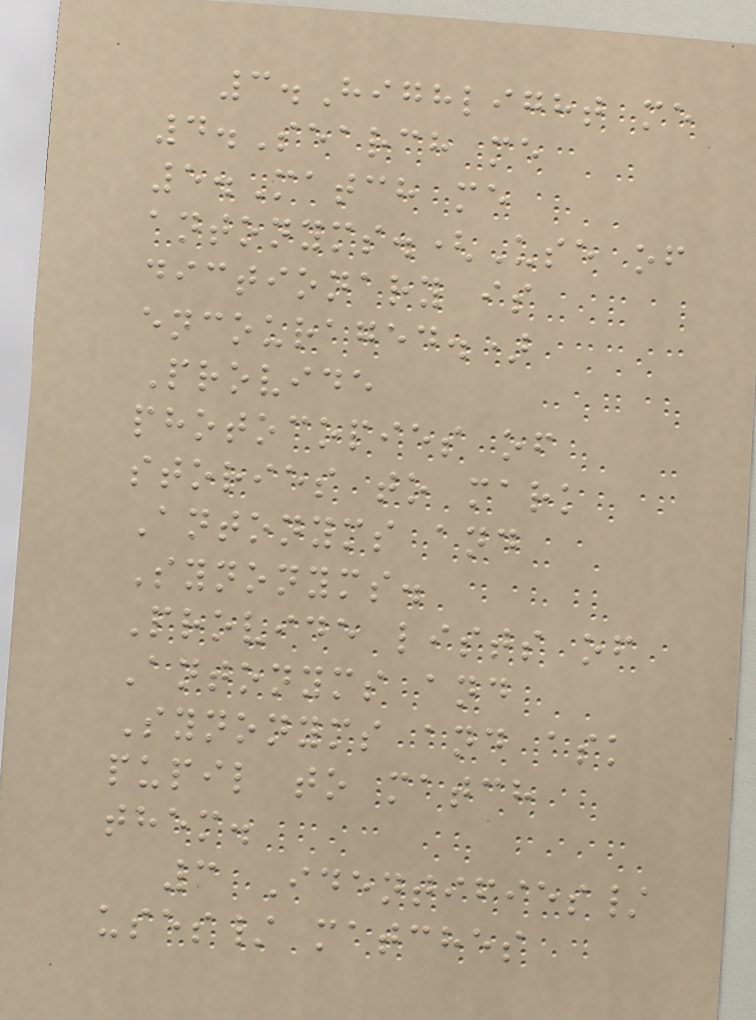3.Highlight me
4.Search me
5.Match me
antonyms.(Use of
dictionary is
encouraged.)
Provide
photocopies of
stories to mark
Antonyms and
Synonyms.
Provide lists of
Antonyms and
Synonyms and ask
pupil to match
them.
3 Identifies/
uses/ matches
